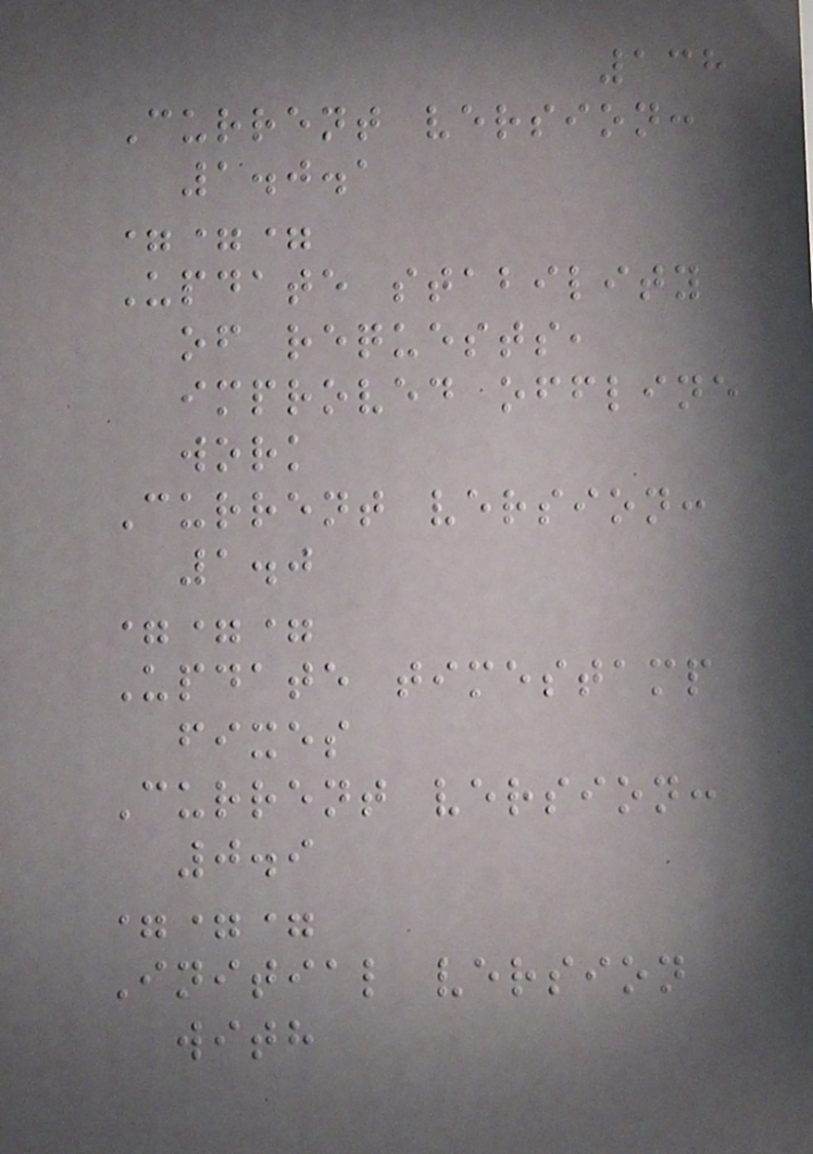138
Current version:
1.0.1
===
Update stability
of requests,
improved offline
work
Current version:
1.0
===
Update timestamp
fixes
Current version:
0.9
===
Initial version
with
